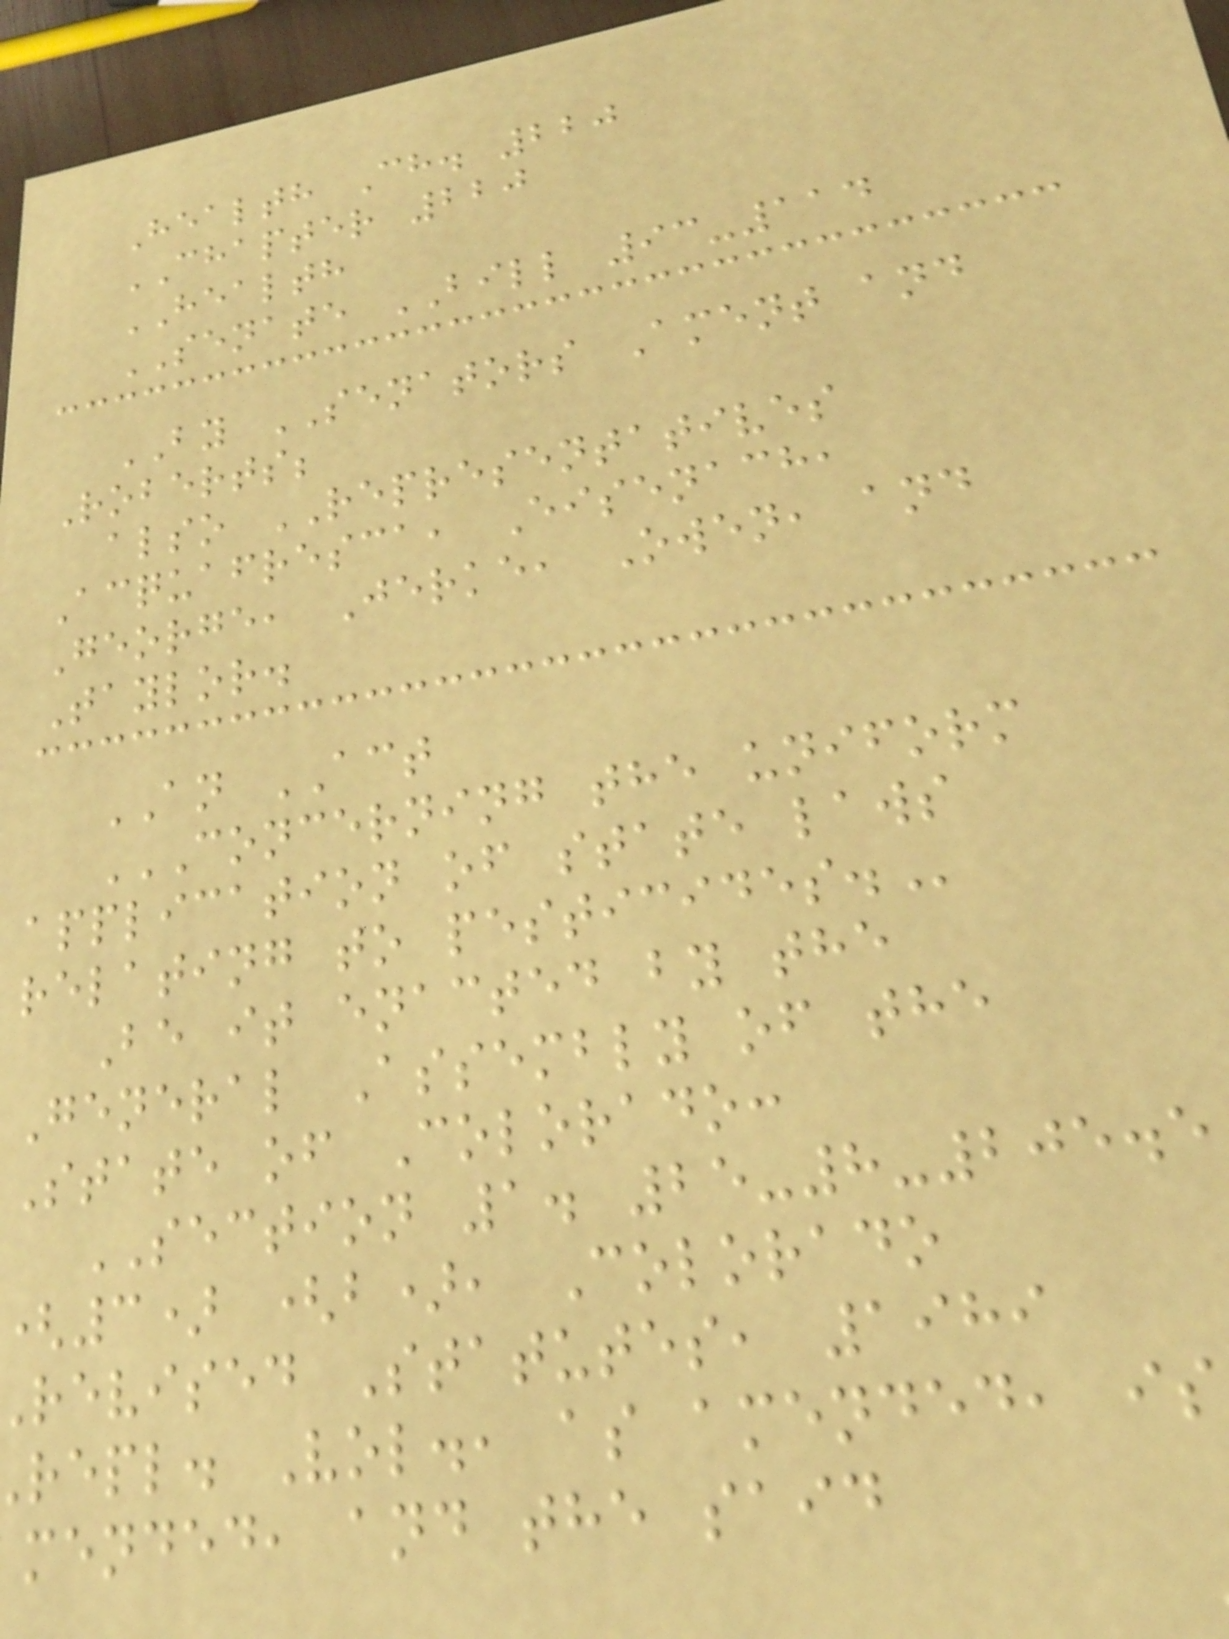Health Ch. 220
CHAPTER 220
HEALTH
SENATE BILL 93-114
BY SENATORS Ament and
Roberts;
also REPRESENTATIVES
Acquafresca, Eisenach,
George, Jerke, Owen, and
Taylor.
AN ACT
CONCERNING THE UNIFORM
application of state laws
relating to
Be it enacted by the
General Assembly of the
State of Colorado:
SECTION 1. 25-8-205.5
3) (b), Colorado
revised Statutes, 1989
repl. Vol., as amended, is
mended, and the said
